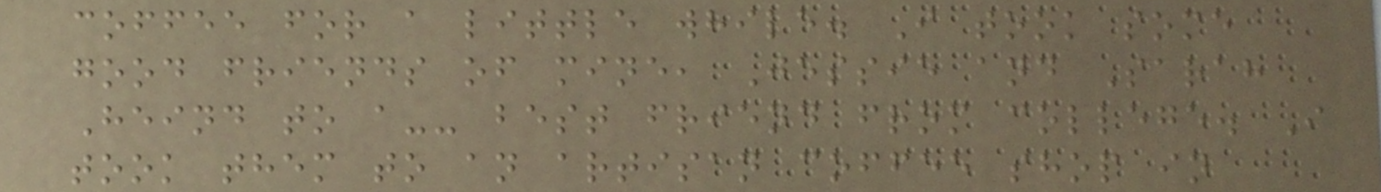coffee for a little while. I took some
good friends of mine, Jessie and Sarah
Heind to a-- best friend from college. I
took them to an artisan coffee shop in
